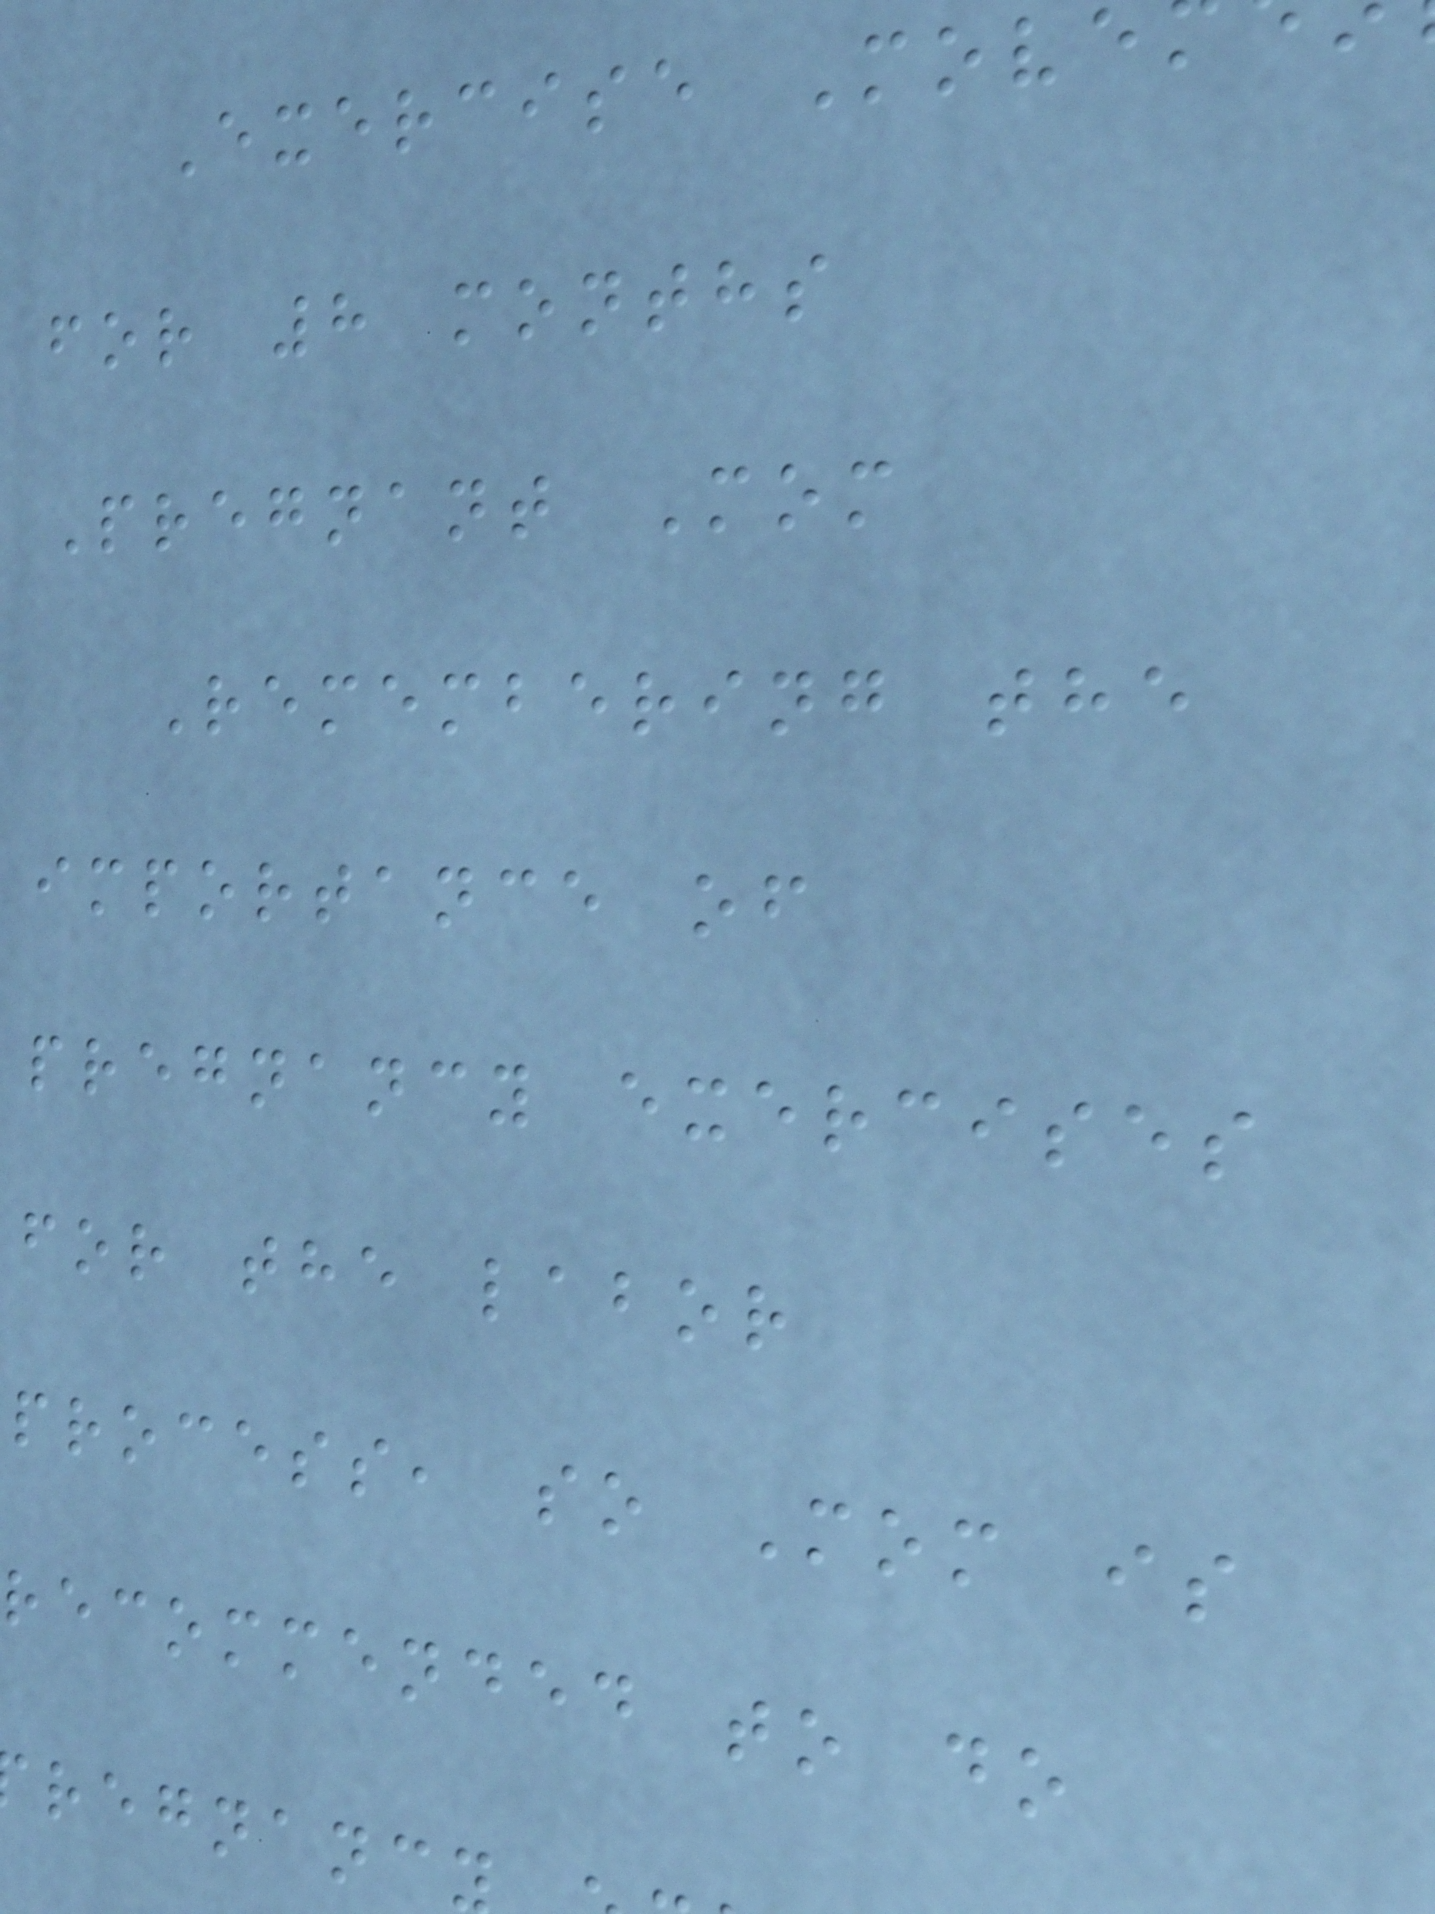Exercise Move
for 8 months
Pregnant Mom
Remembering the
importance of
pregnancy exercises
for the labor
process, so Mom is
recommended to do
